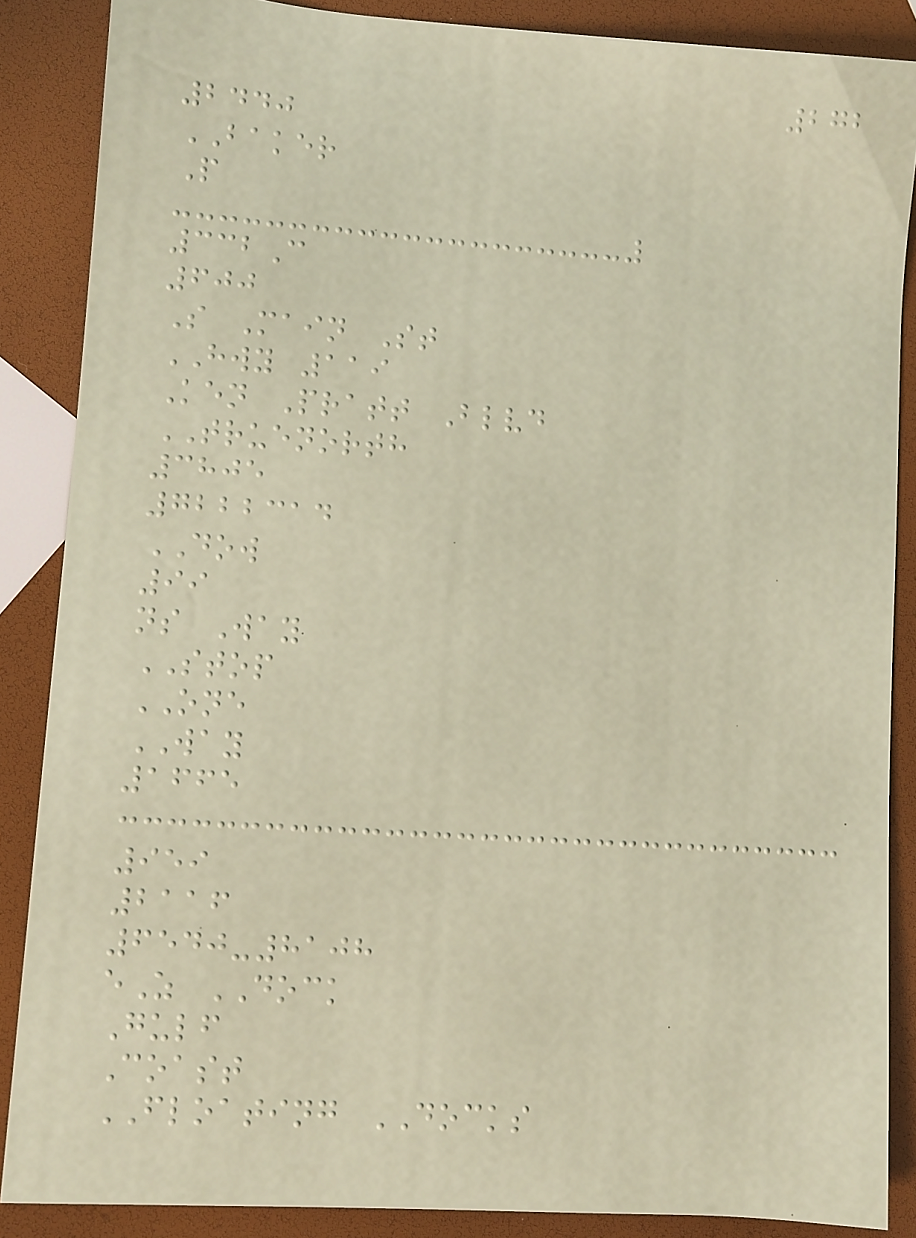272
2440
BAKER
P
332C
600
S Main St
HWY 119
Ken Pratt Blvd
TRUENORTH
3805
7222314
DOW
99
ns Way
STOP
ONE
WAY
1665
959
2116
6540-8108
eZ DOCK
Gulf
Coast
FLOATING DOCKS
